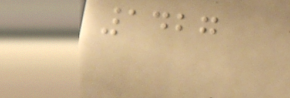1427
